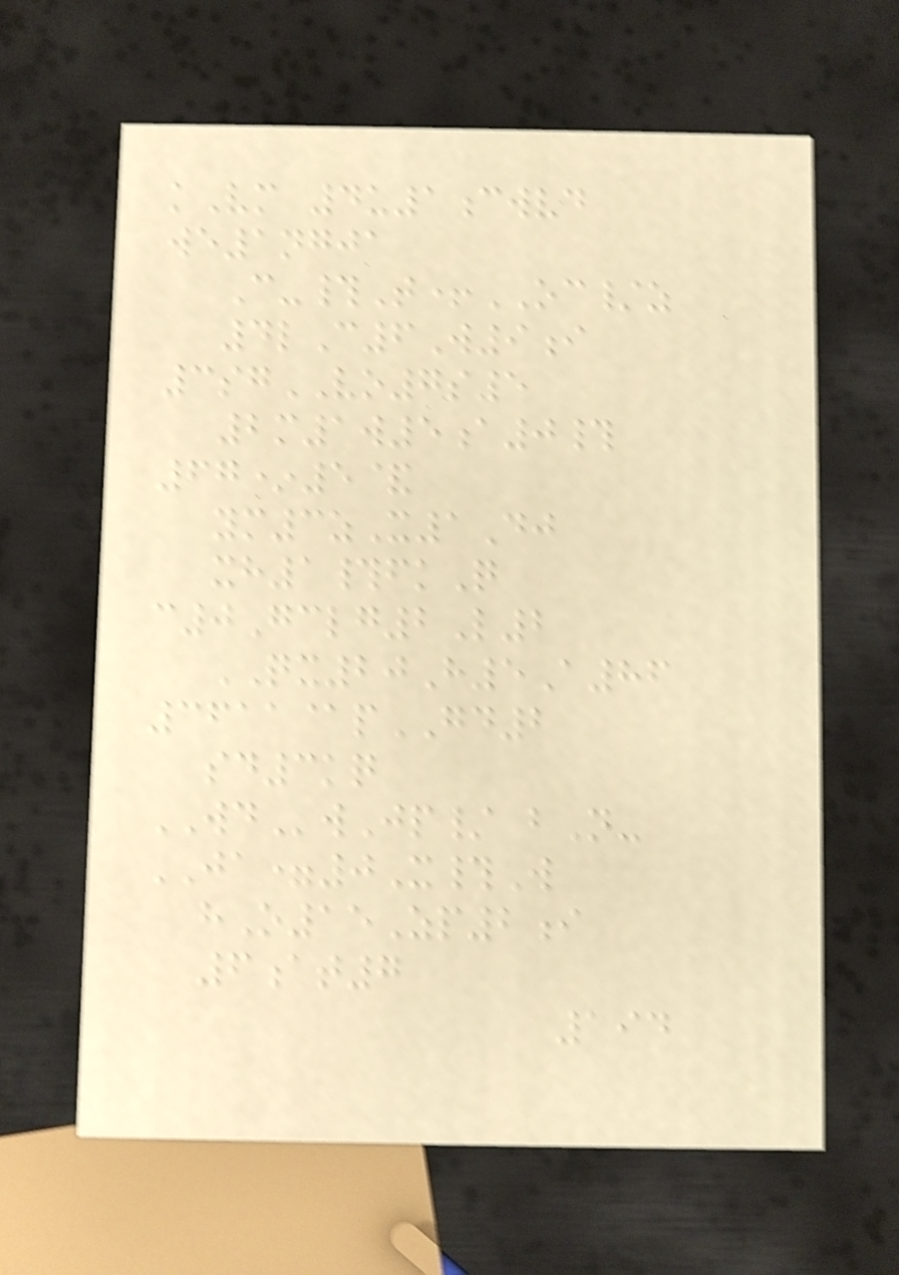kVm 4u1cwvd
we1ngja
C-#T+OC/z
4lC6W9i
3sgVO7s5
2m1w5a0#
67*5&
ym3zX1Dj
xh1#fkQ
c0Gclg2L2
QX20H5A86
3611@pGD2
sd3kq
WDwJp/ bN-
JA=0X#W
hO15Zp2i
6at7
194
